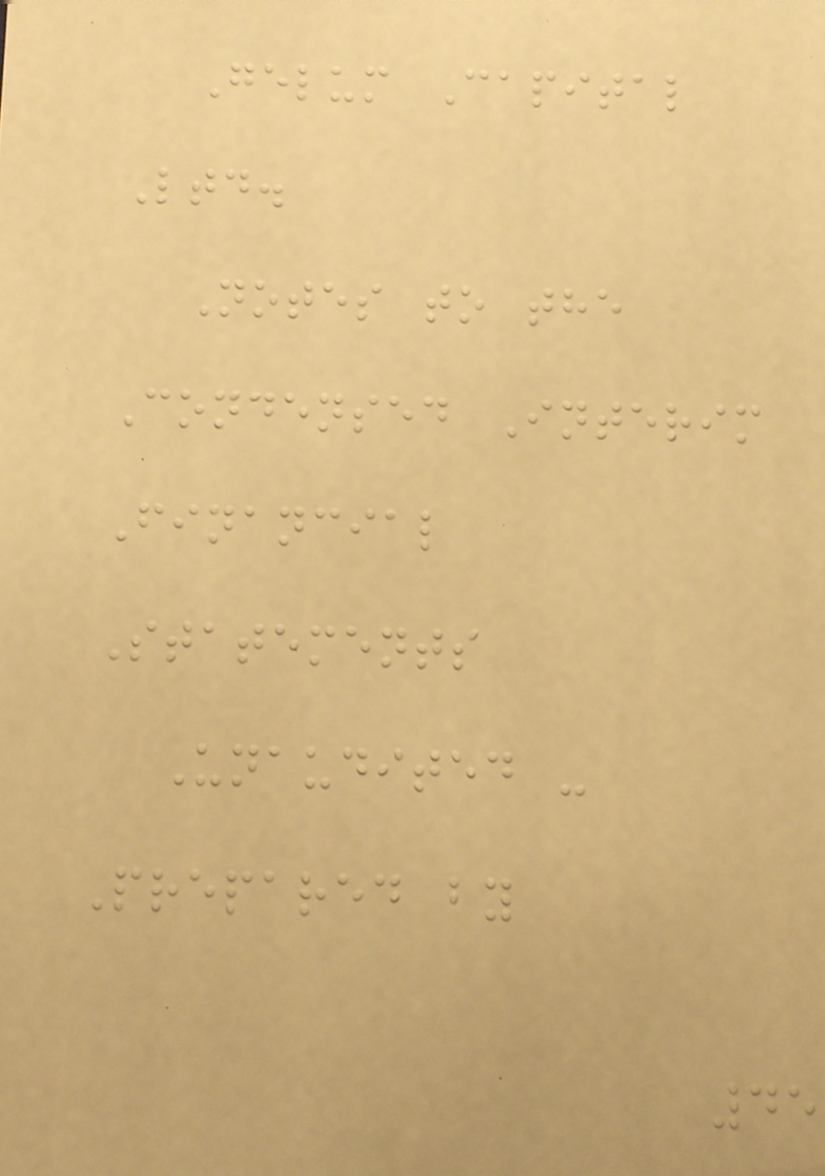Gelum Capital
Ltd.
Notes to the
Condensed Interim
Financial
Statements
Unaudited -
Prepared by
45
